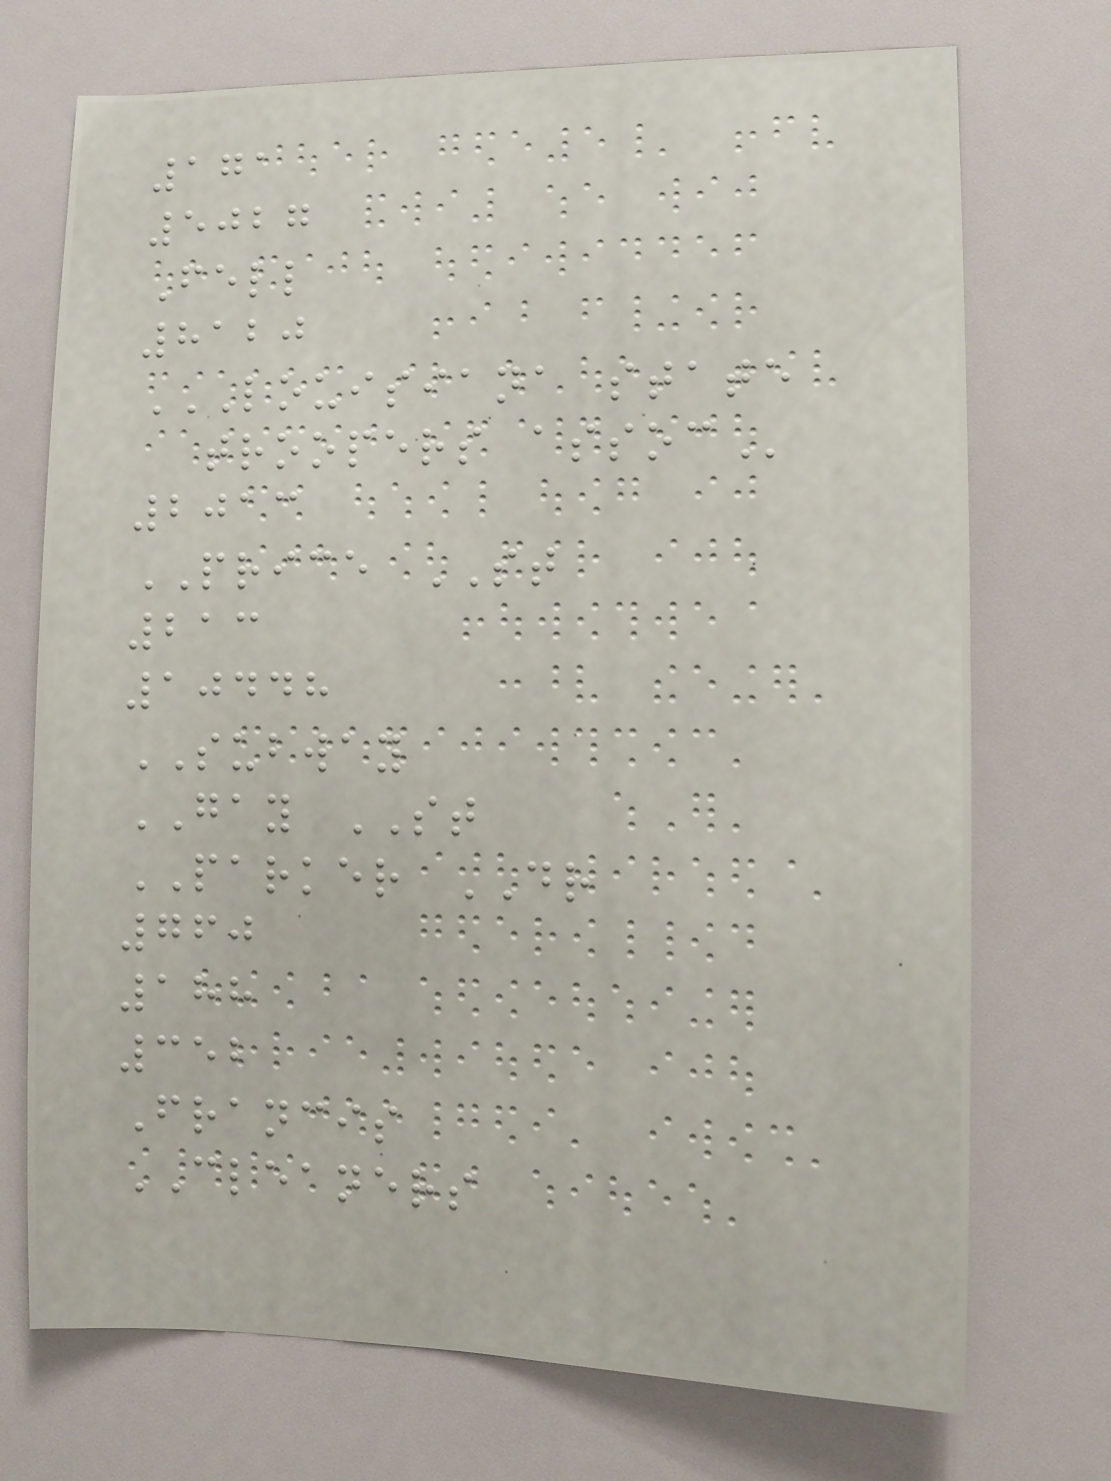171
5027
Fell
8120
LOUISIANA STATE
TROOPERS ASSOC
2013
PRICE ST
213
10448
SUBWAY
GAY ST
PARKER DR
760
188
352
Francis
CLEANERS
